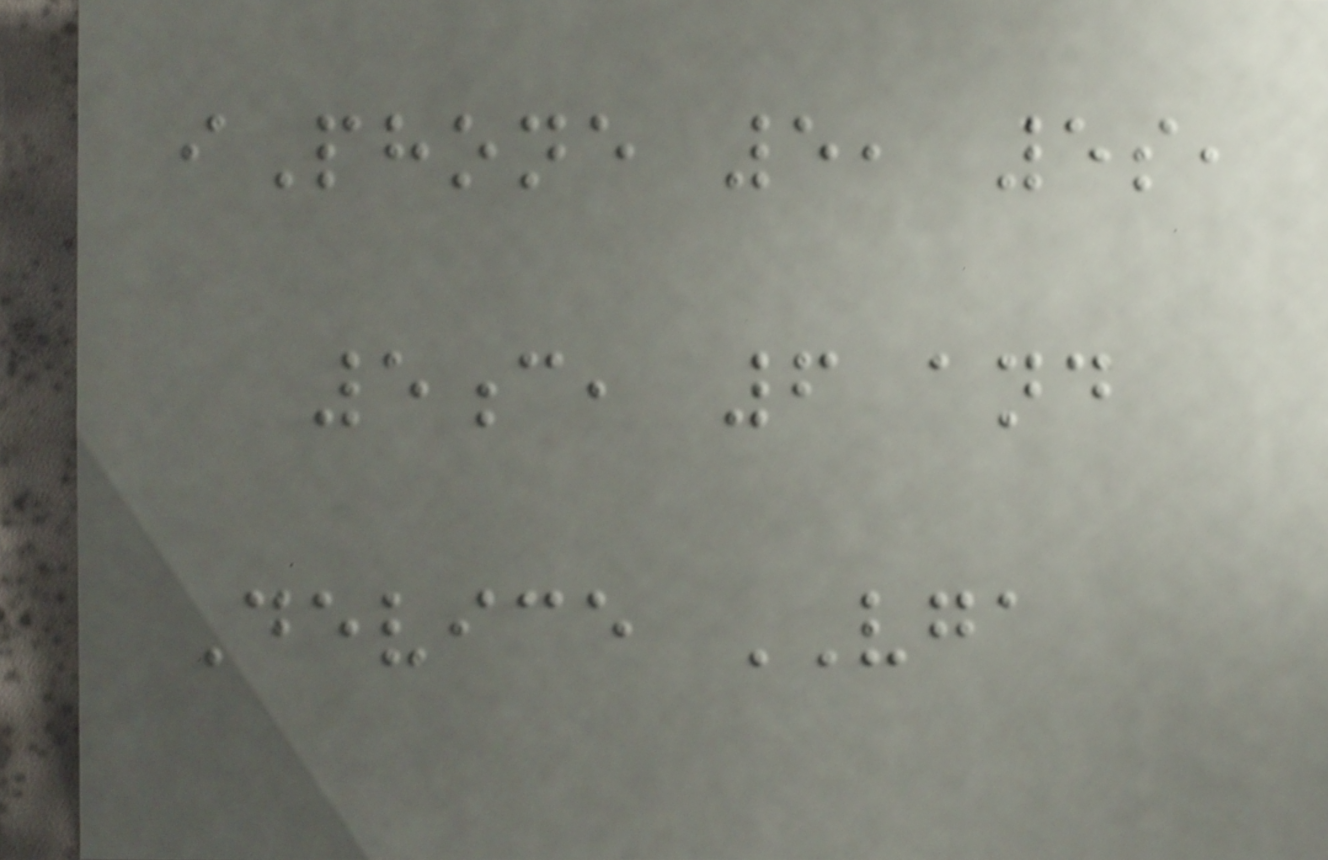iPhone 5, 5s,
5c, 6 and
Device VGA
